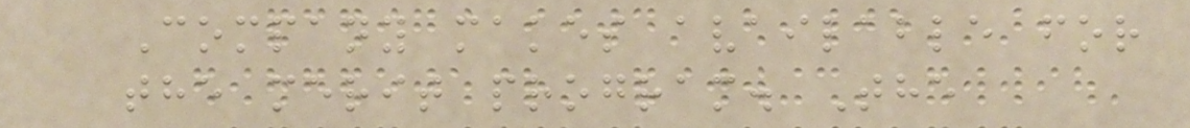Company makes available for
the merit program. The
